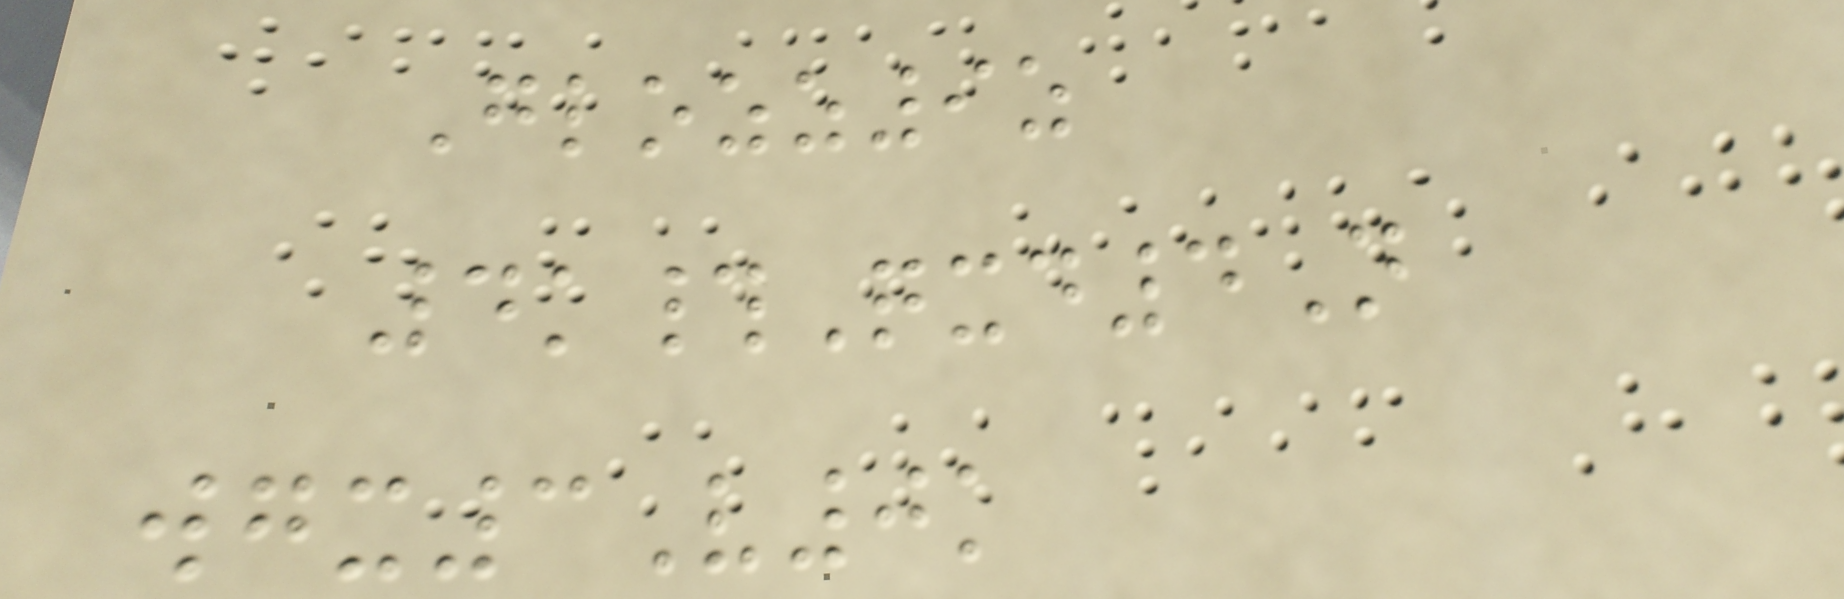Glozz9z
4k#Qxd4N
wgx3V0k
